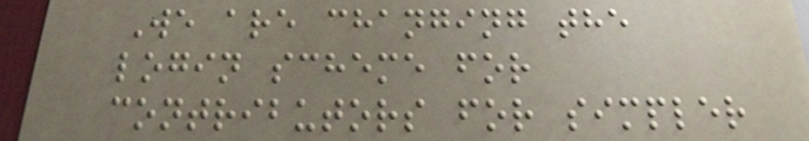We are changing the
login scheme for
contributors for simpler
